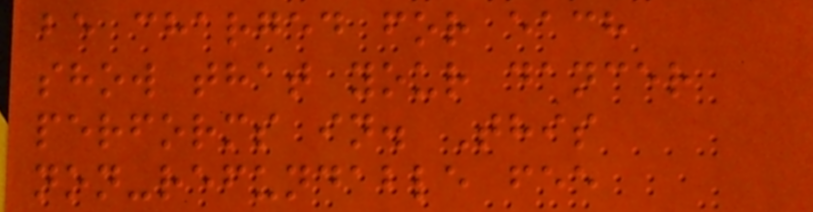be charged for each
show that your dancer
performs in. This
non-refundable fee
